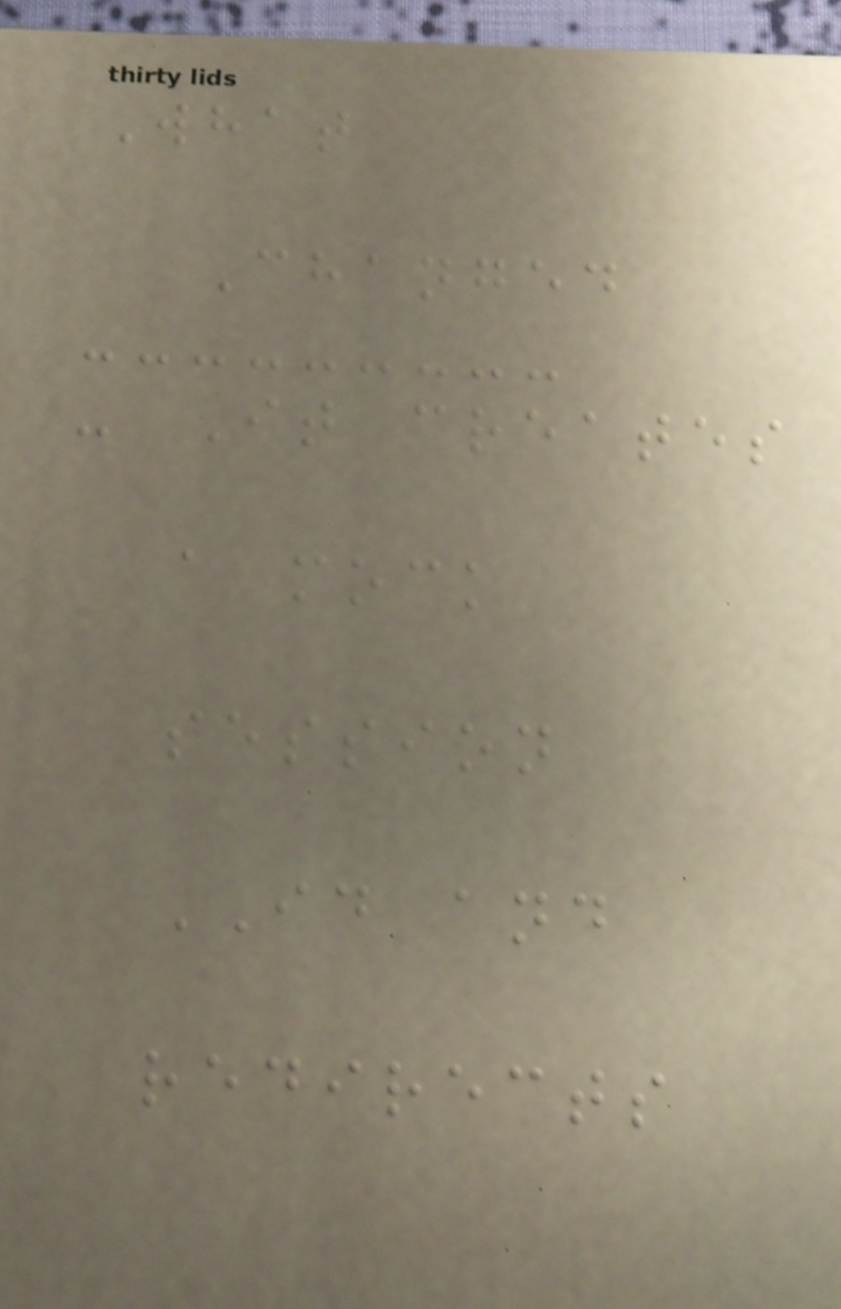What
Changed
- It creates
a mock
session
ID and
redirects
